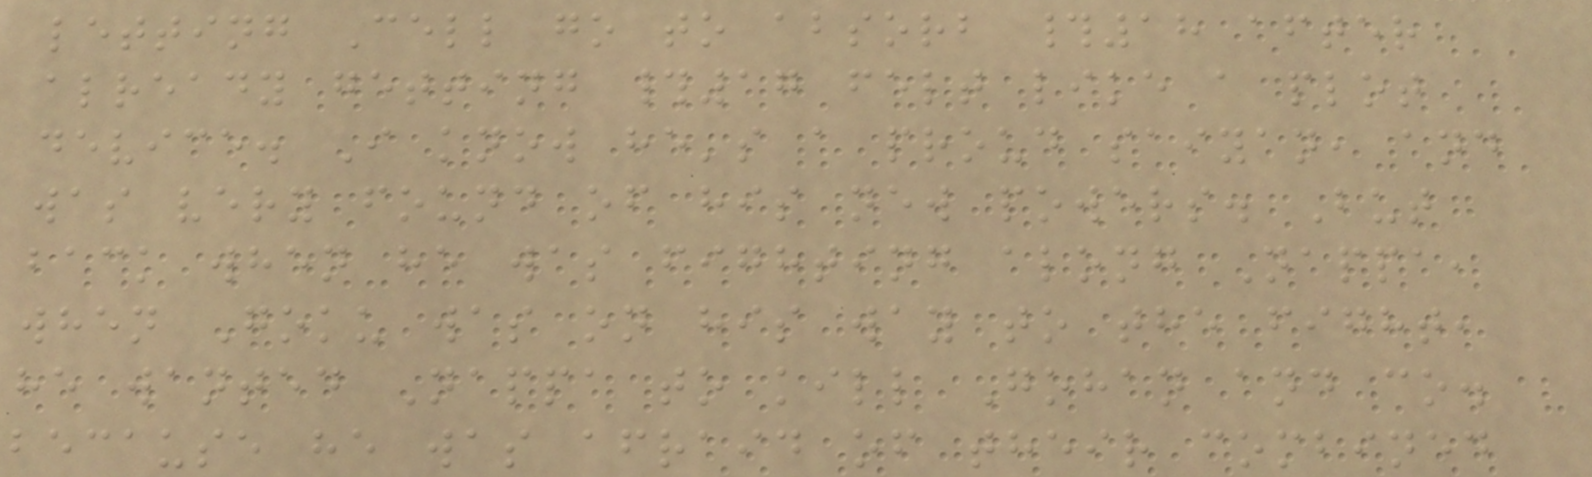letting Cell go to absorb #18 after
already getting #17 felt like a plot
device. I know he's a proud saiyan, and
was very found of his new powers. But
back when he was fighting along Nappa,
when Goku was on his way to the fight,
he wanted Nappa to kill Gohan and co.
because he was afraid of their combined
